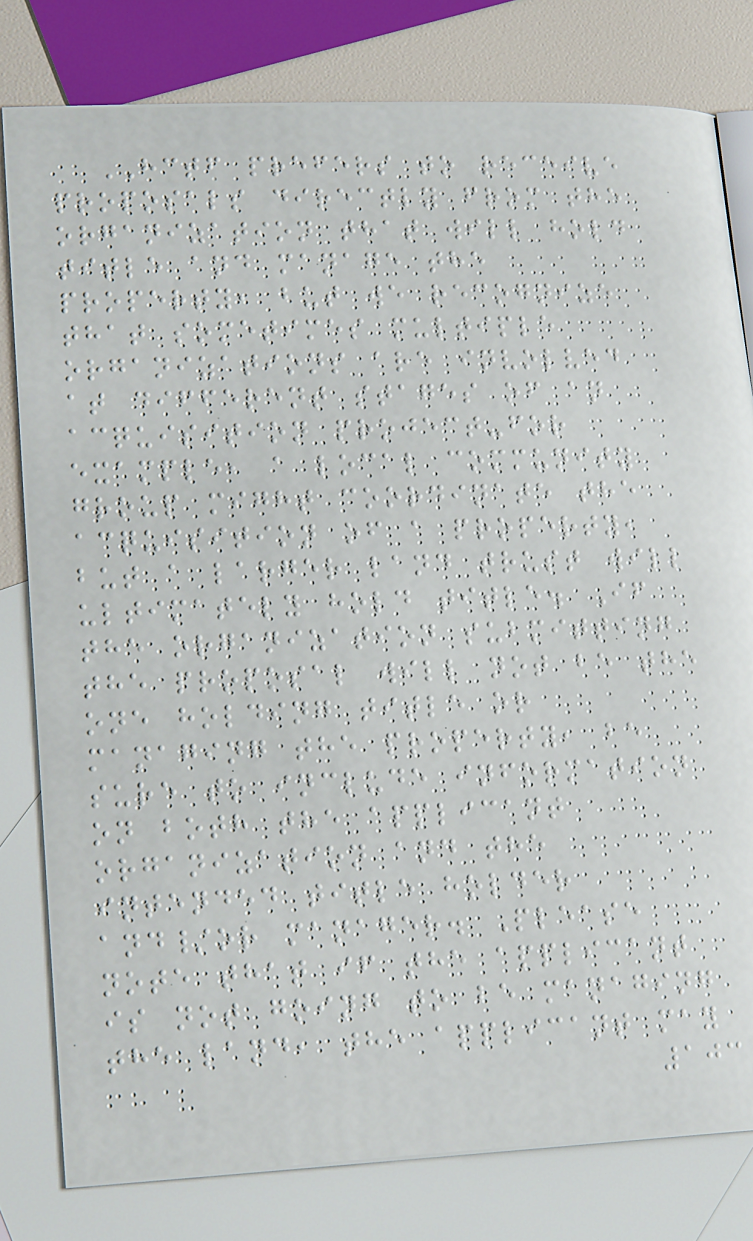HCTF prefers to receive
proposals directly from the
organization that will hold
title and manage the
property, but we recognize
that sometimes multiple
organizations are involved
at different stages of an
acquisition project-for
example, a local community
group might coordinate the
acquisition of a property,
but a larger land trust will
ultimately hold title. If
the organization submitting
the proposal will not be the
one holding title or
managing the property, be
sure to include information
on both the applicant
organization and the
intended title holder
and/or manager. Please
note that if the applicant
is not going to be managing
the land, the applicant may
103
